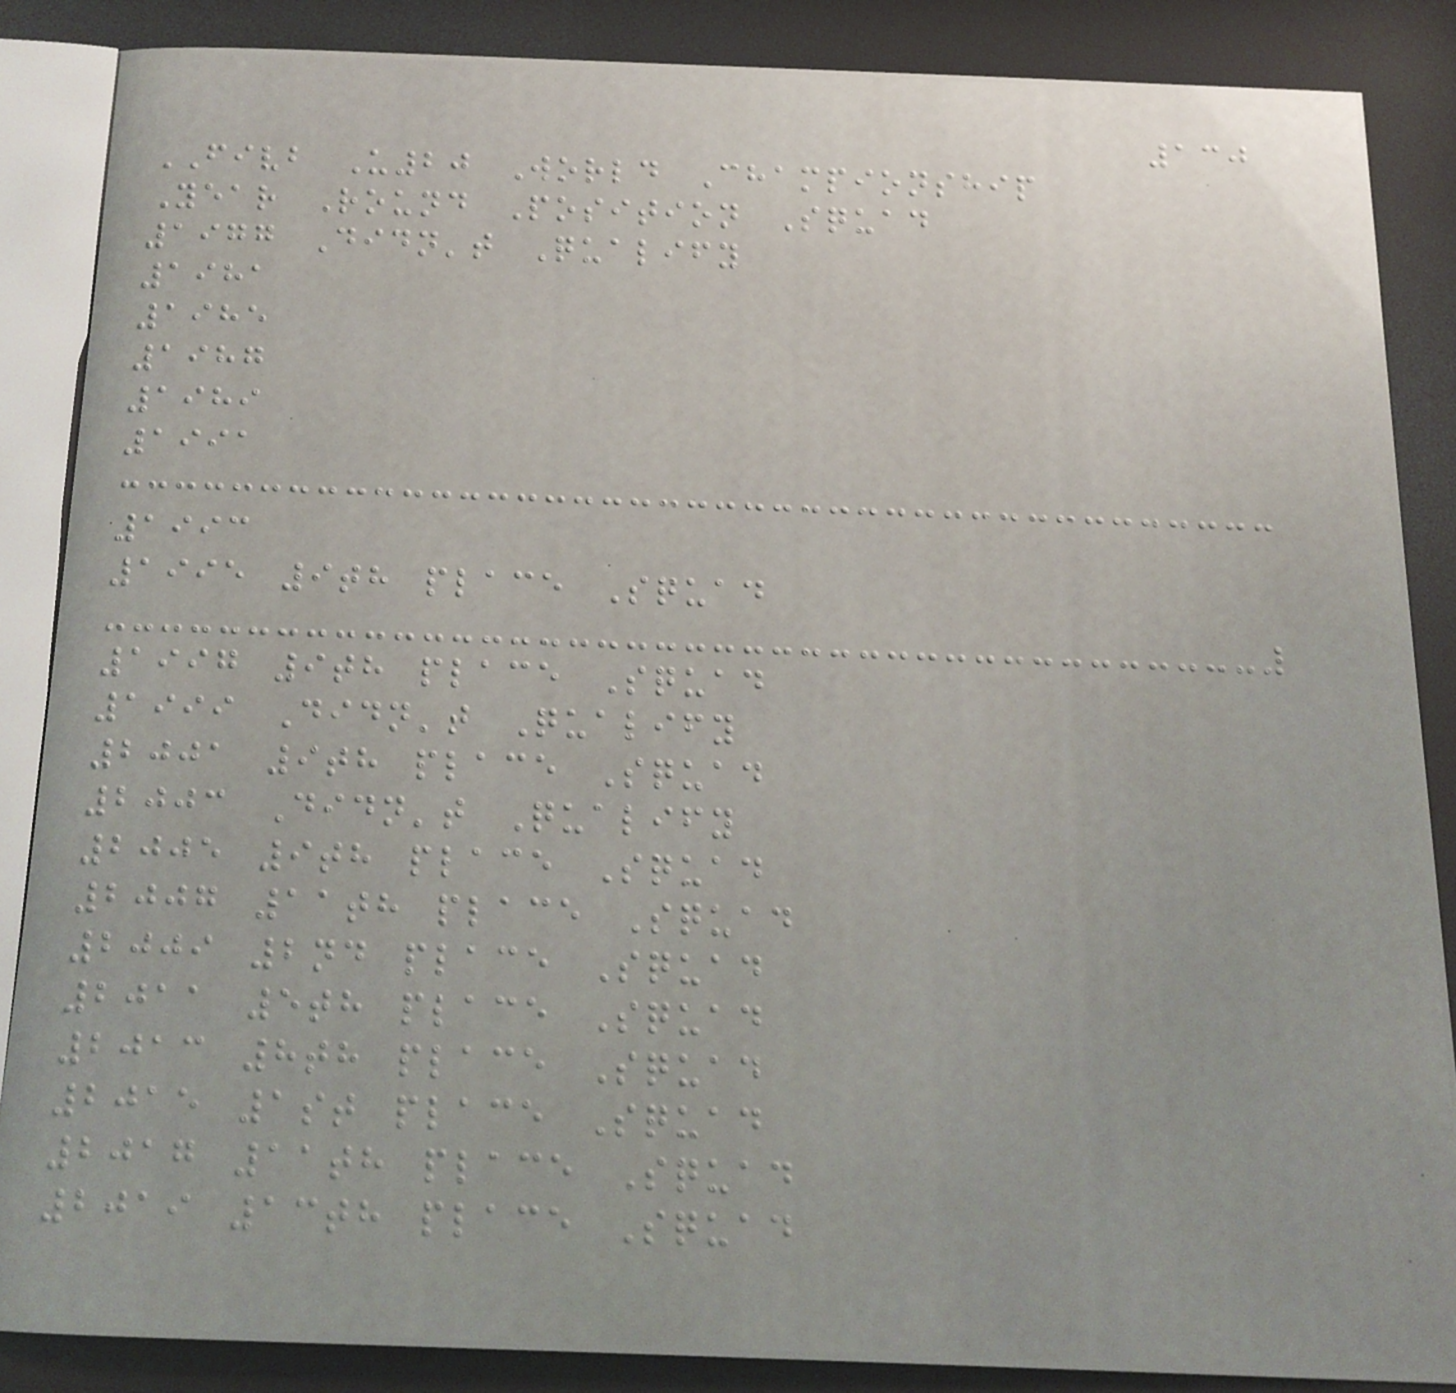130
FIVB U20 World Championship
Year Round Position Squad
1977 Didn't Qualify
1981
1985
1987
1989
1991
1993
1995 9th place Squad
1997 9th place Squad
1999 Didn't Qualify
2001 9th place Squad
2003 Didn't Qualify
2005 9th place Squad
2007 11th place Squad
2009 2nd place Squad
2011 5th place Squad
2013 8th place Squad
2015 1st place Squad
2017 11th place Squad
2019 13th place Squad
